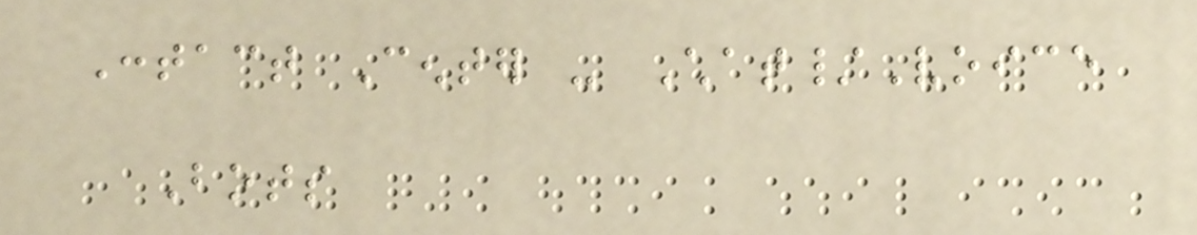Contact Center - Chat/Voice
Bots
